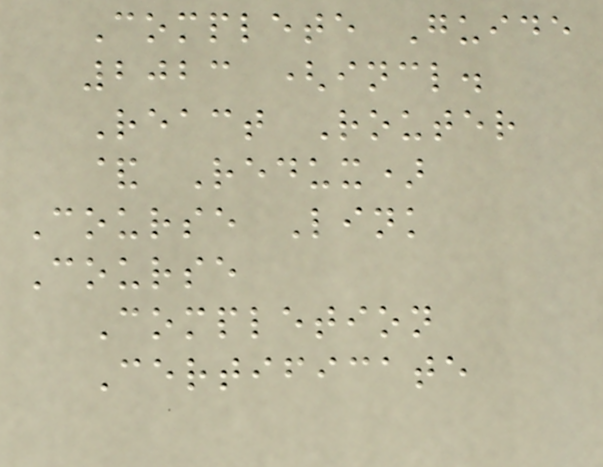Complete Guide
2023 (incl.
React Router
& Redux)
Course Link
Course
Completion
Certificate
